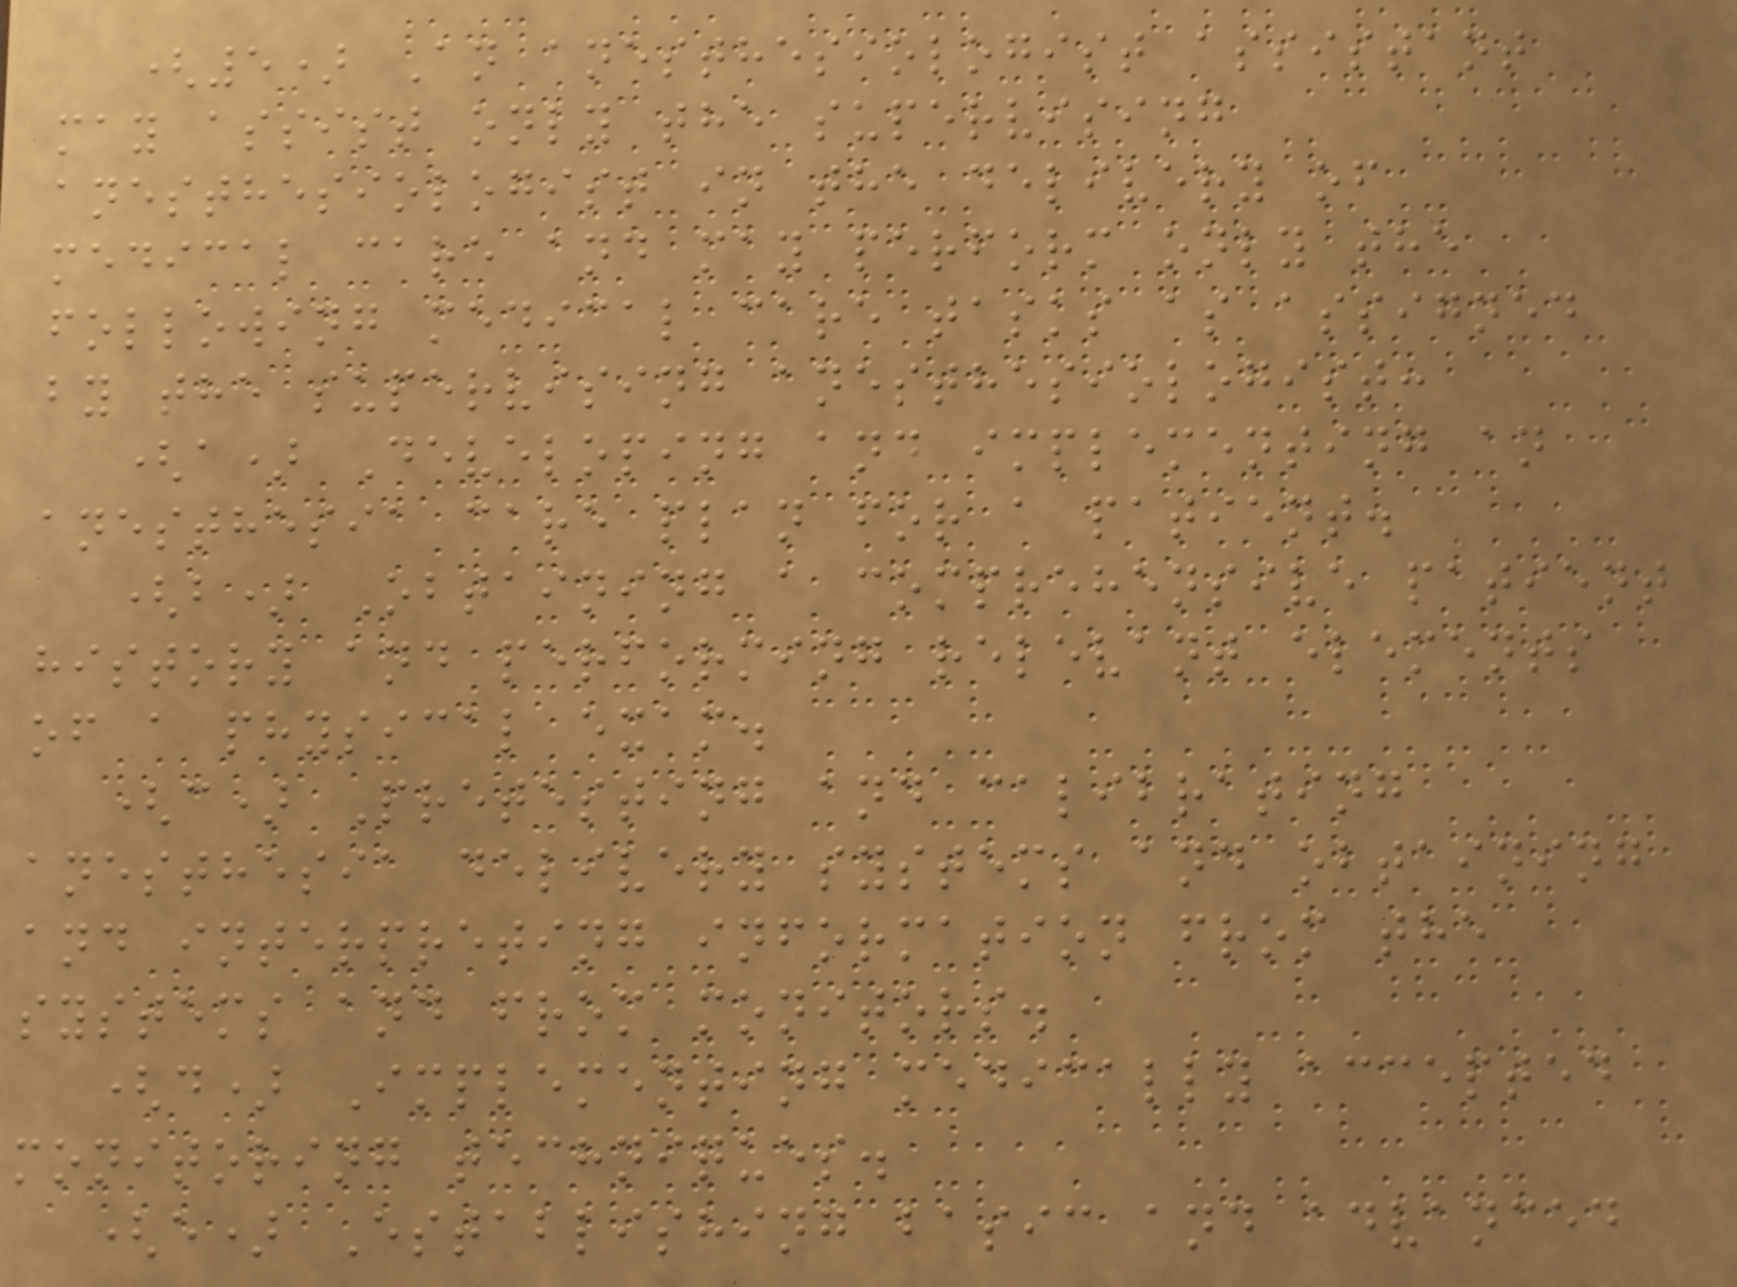(5) An anesthesiologist assistant
may assist only the supervising
anesthesiologist in the delivery of
medical care and may perform only the
following medical care tasks as assigned
by the supervising anesthesiologist:
(a) Developing and implementing an
anesthesia care plan for a patient.
(b) Obtaining a comprehensive patient
history and performing relevant elements
of a physical exam.
(c) Pretesting and calibrating
anesthesia delivery systems and obtaining
and interpreting information from the
systems and from monitors.
(d) Implementing medically accepted
monitoring techniques.
(e) Establishing basic and advanced
